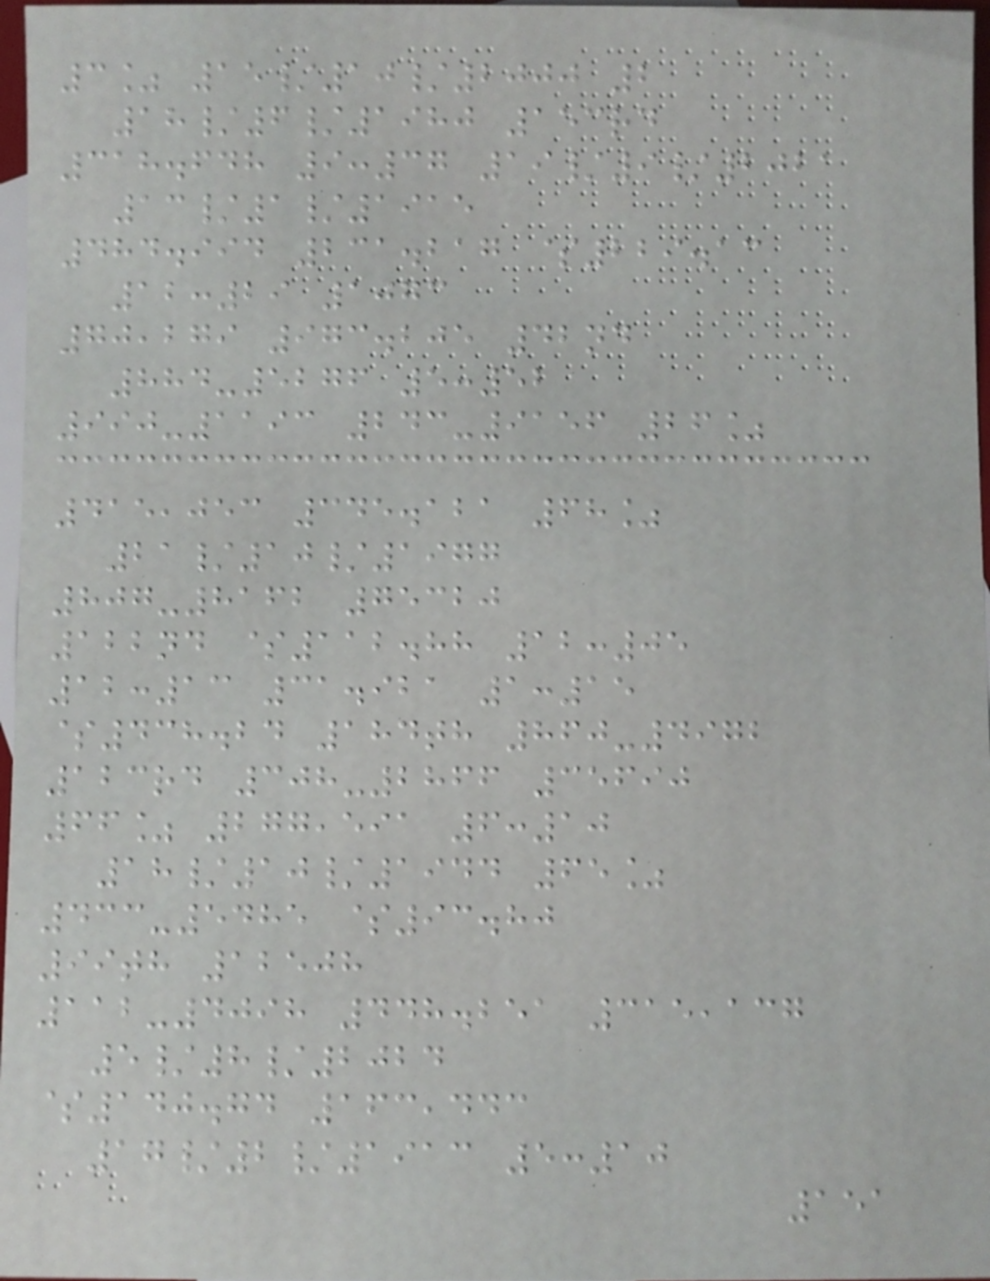3% 15/10/2000 2
18/6/1980 153rd
318.648 9:37 19/9/2021
13/1/1915
484.994 231.217 $229.13
12:29 1073
70,279 973.205 42nd
884-5276 5:52
990-1193 243-9156 26%
415,053 345.121 68%
21/10/1977
807-8162 75320
122nd $112.88 12:05
12:13 31.921 1:15
$438.24 184th 860-4972
123rd 308-2866 35690
66% 277,591 6:10
18/10/1944 65%
433-5485 $93.80
99th 12508
112-4098 448.251 315,137
5/8/2024
$140.74 163,443
17/2/1913 5:10
151
